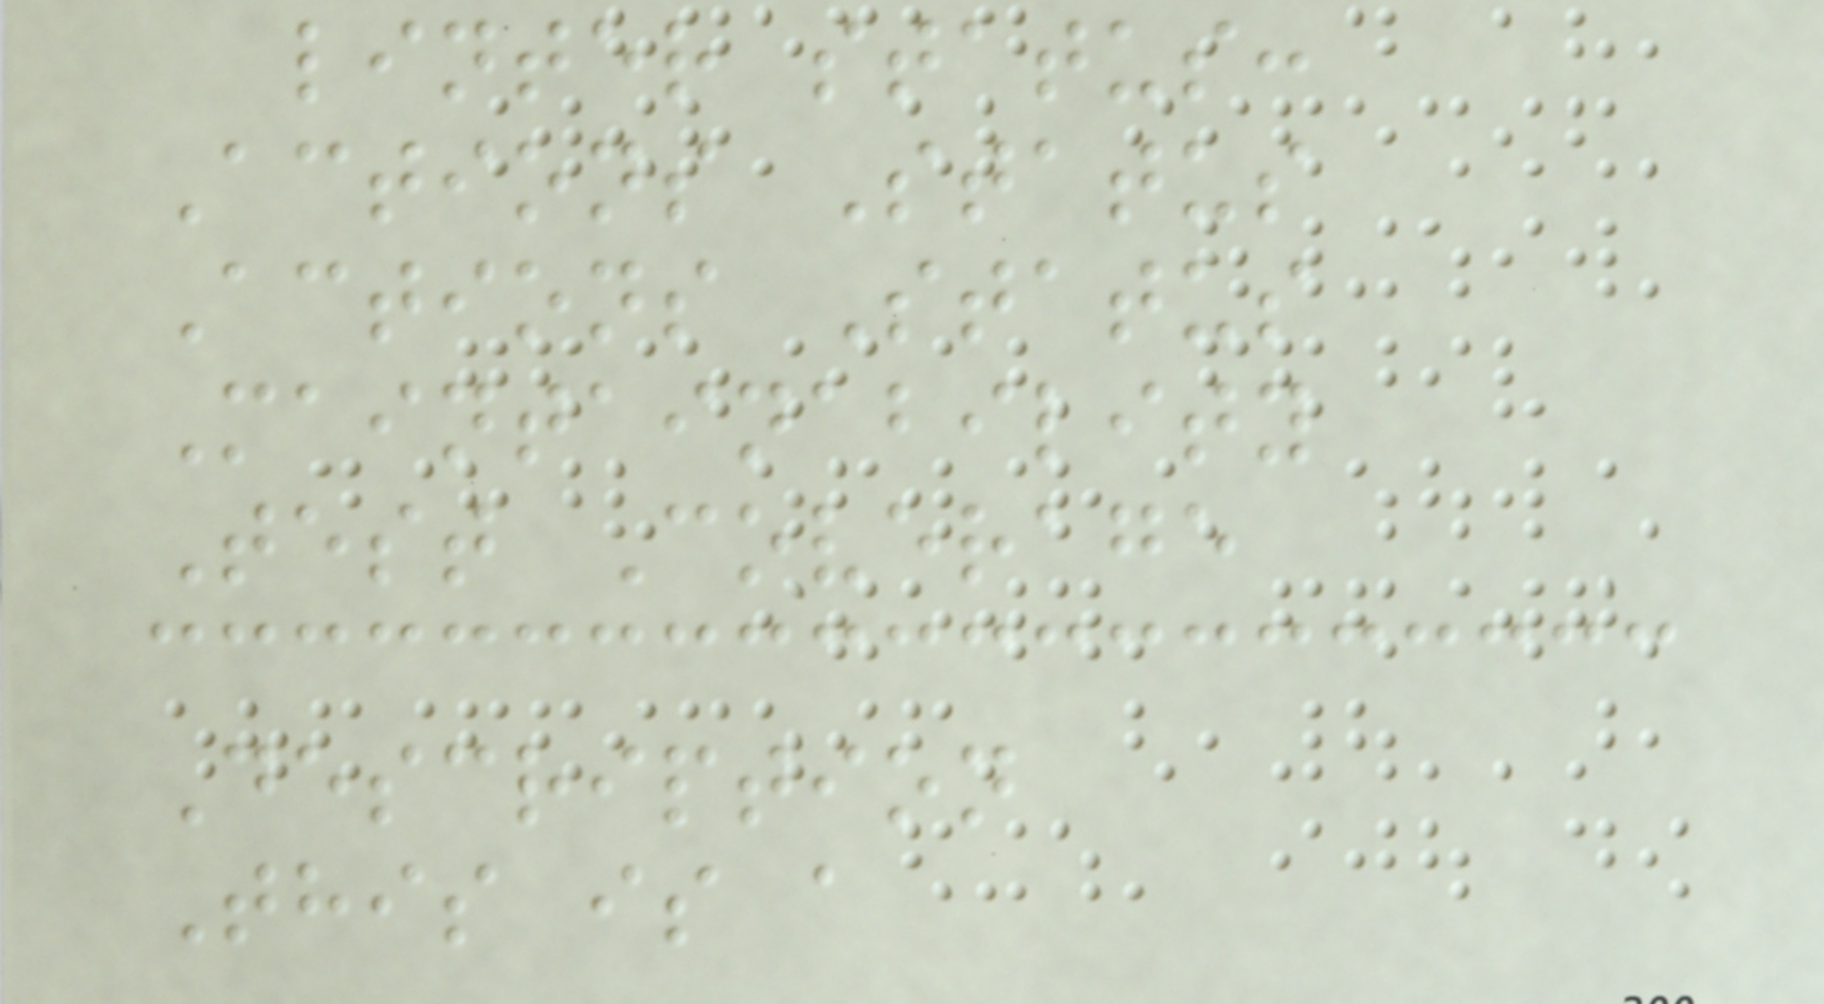linter status:
Actions Status
Actions Status
Maintainability
Test Coverage
Description
This is a
